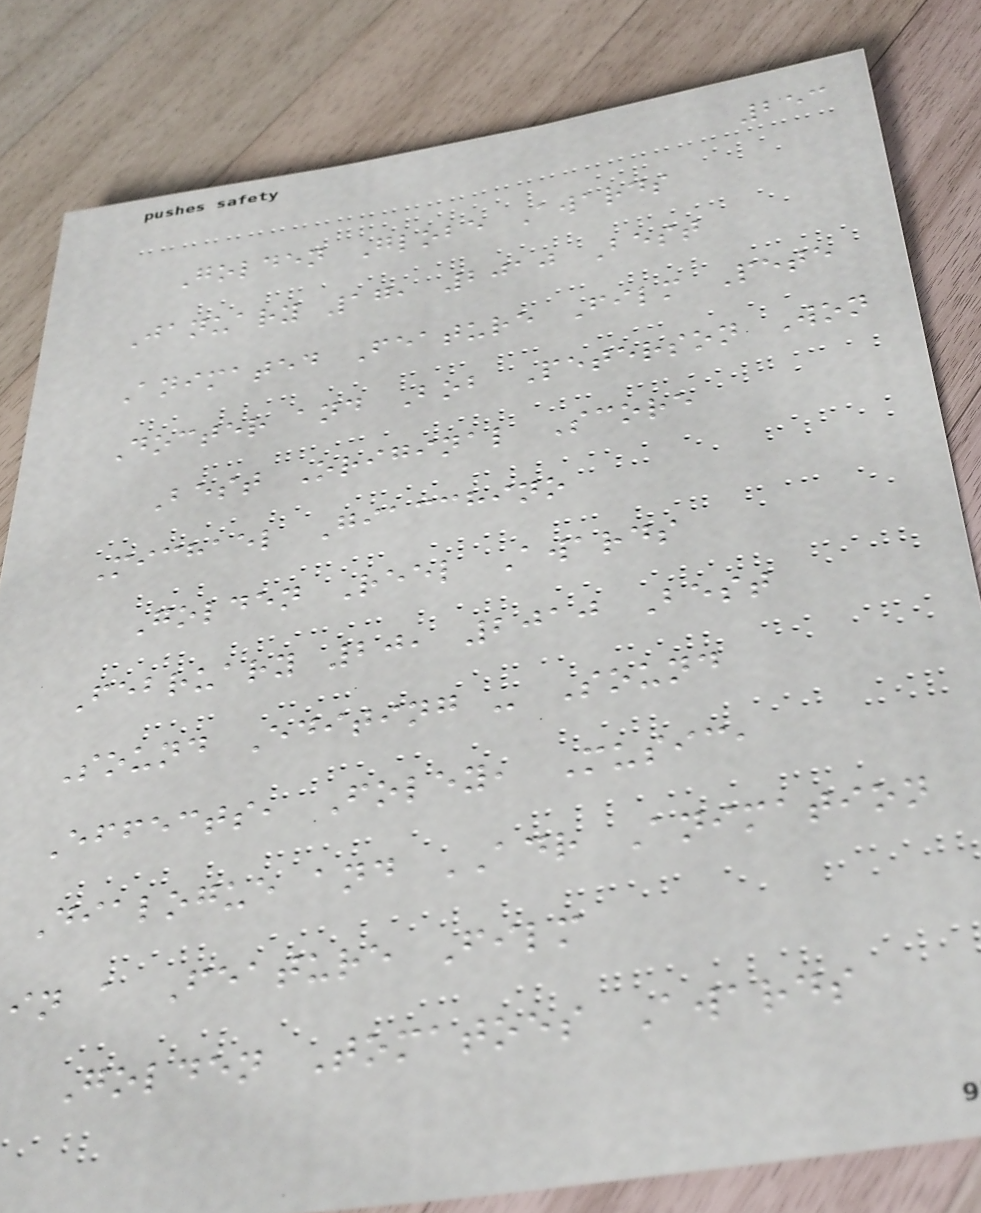253
Golden Globe Awards
January 17, 2010 Best
Animated Feature Film Pete
Docter and Bob Peterson Won
Best Original Score
Michael Giacchino
Golden Reel Awards
February 20, 2010 Best
Sound Editing - Sound
Effects, Foley, Music,
Dialogue and ADR Animation
in a Feature Film
Golden Tomatoes Awards
